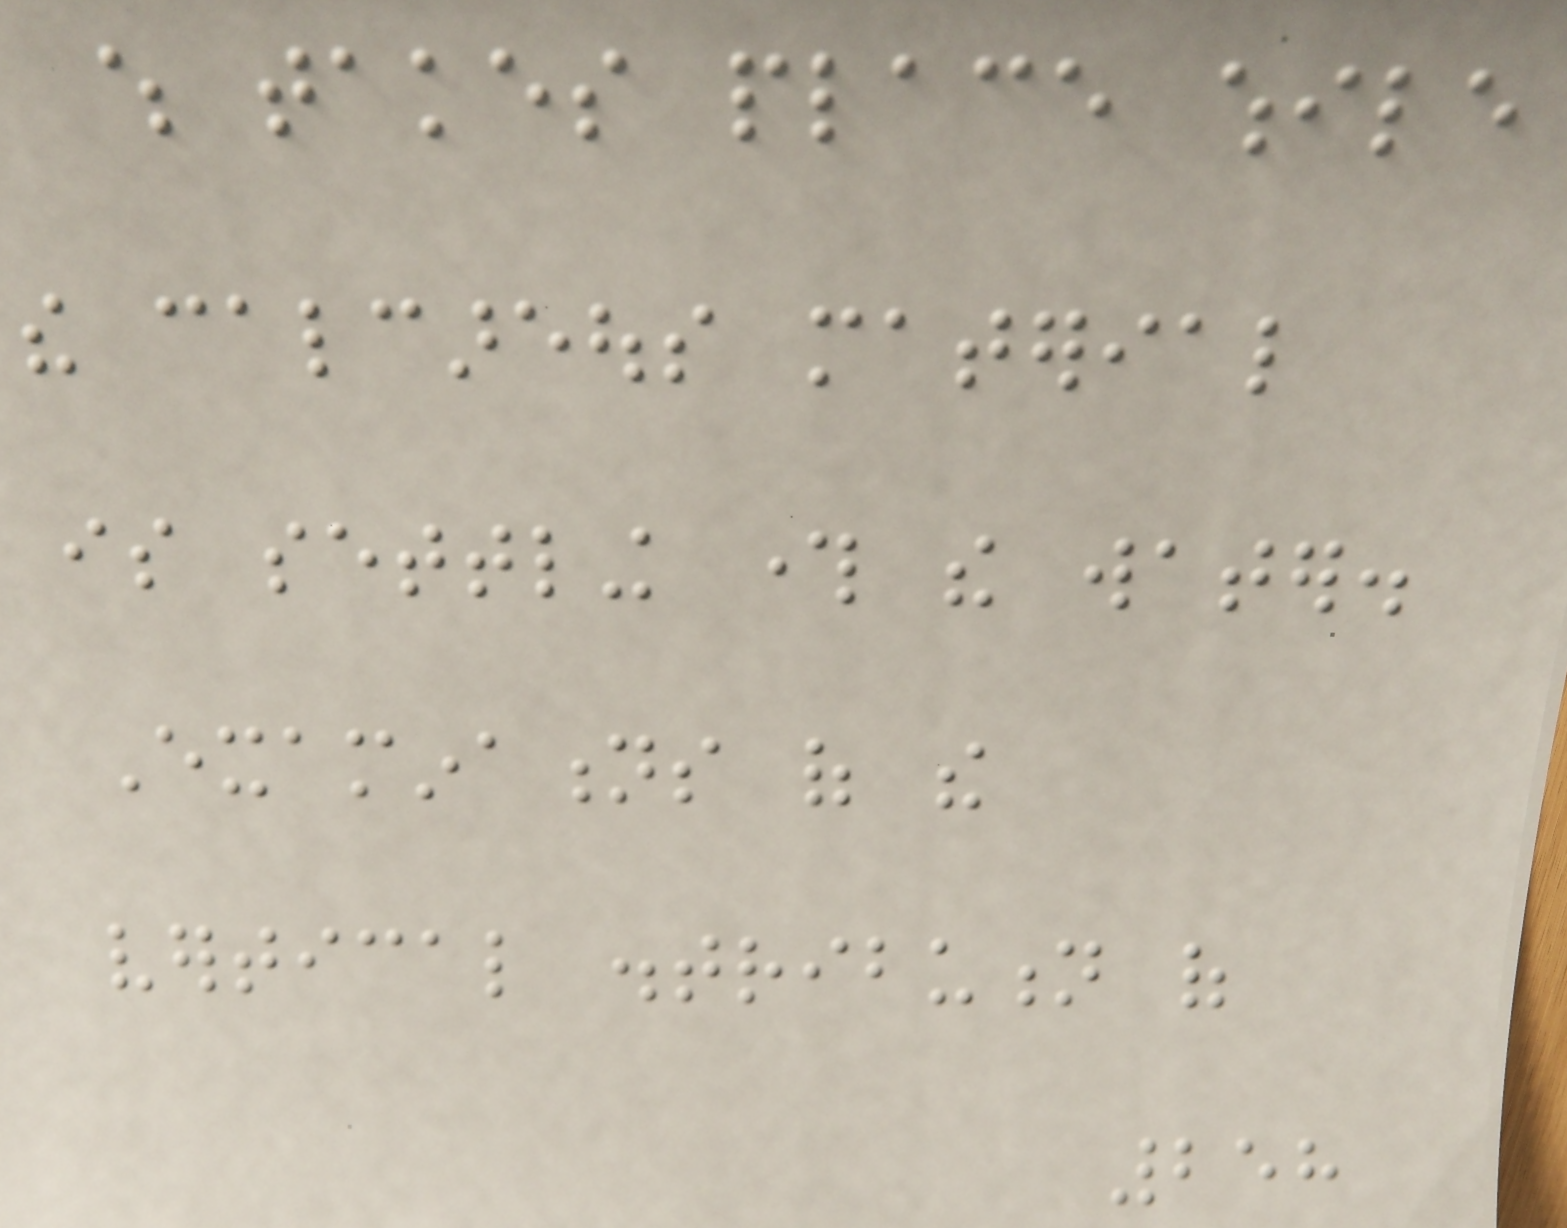which takes place while
the calcareous material
is settling through the water.
Examinations of the
vertical distribution of
258
